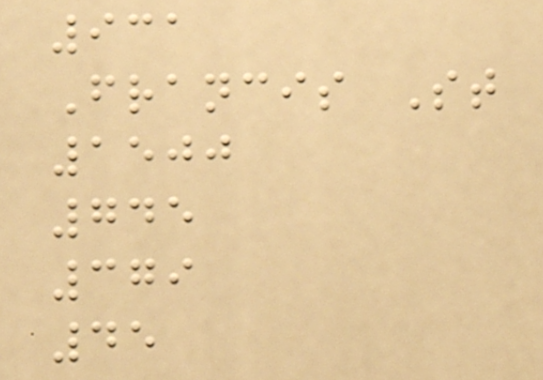931
Francis St
1500
745
379
45
